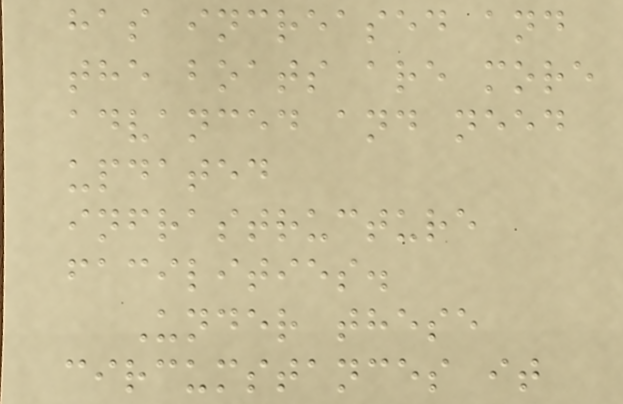has increased and
the boats are more
advanced and need
updated
infrastructure
facilities.
Under these
circumstances it
